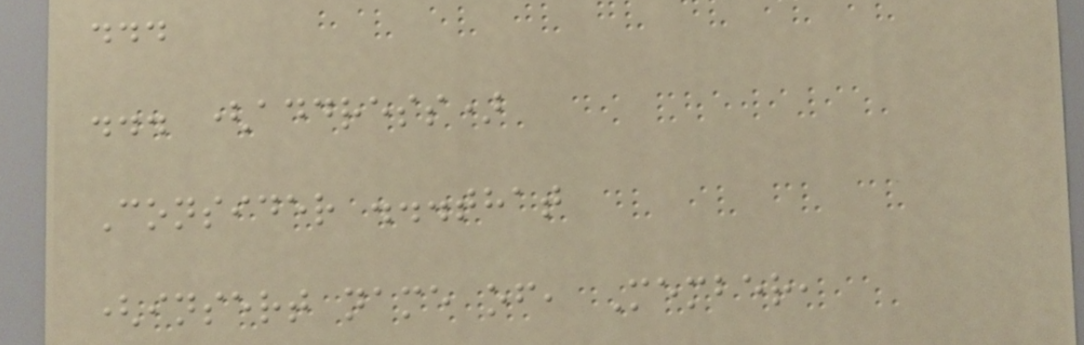...
... (address)
Consider ...that
(insert name of, Member,
